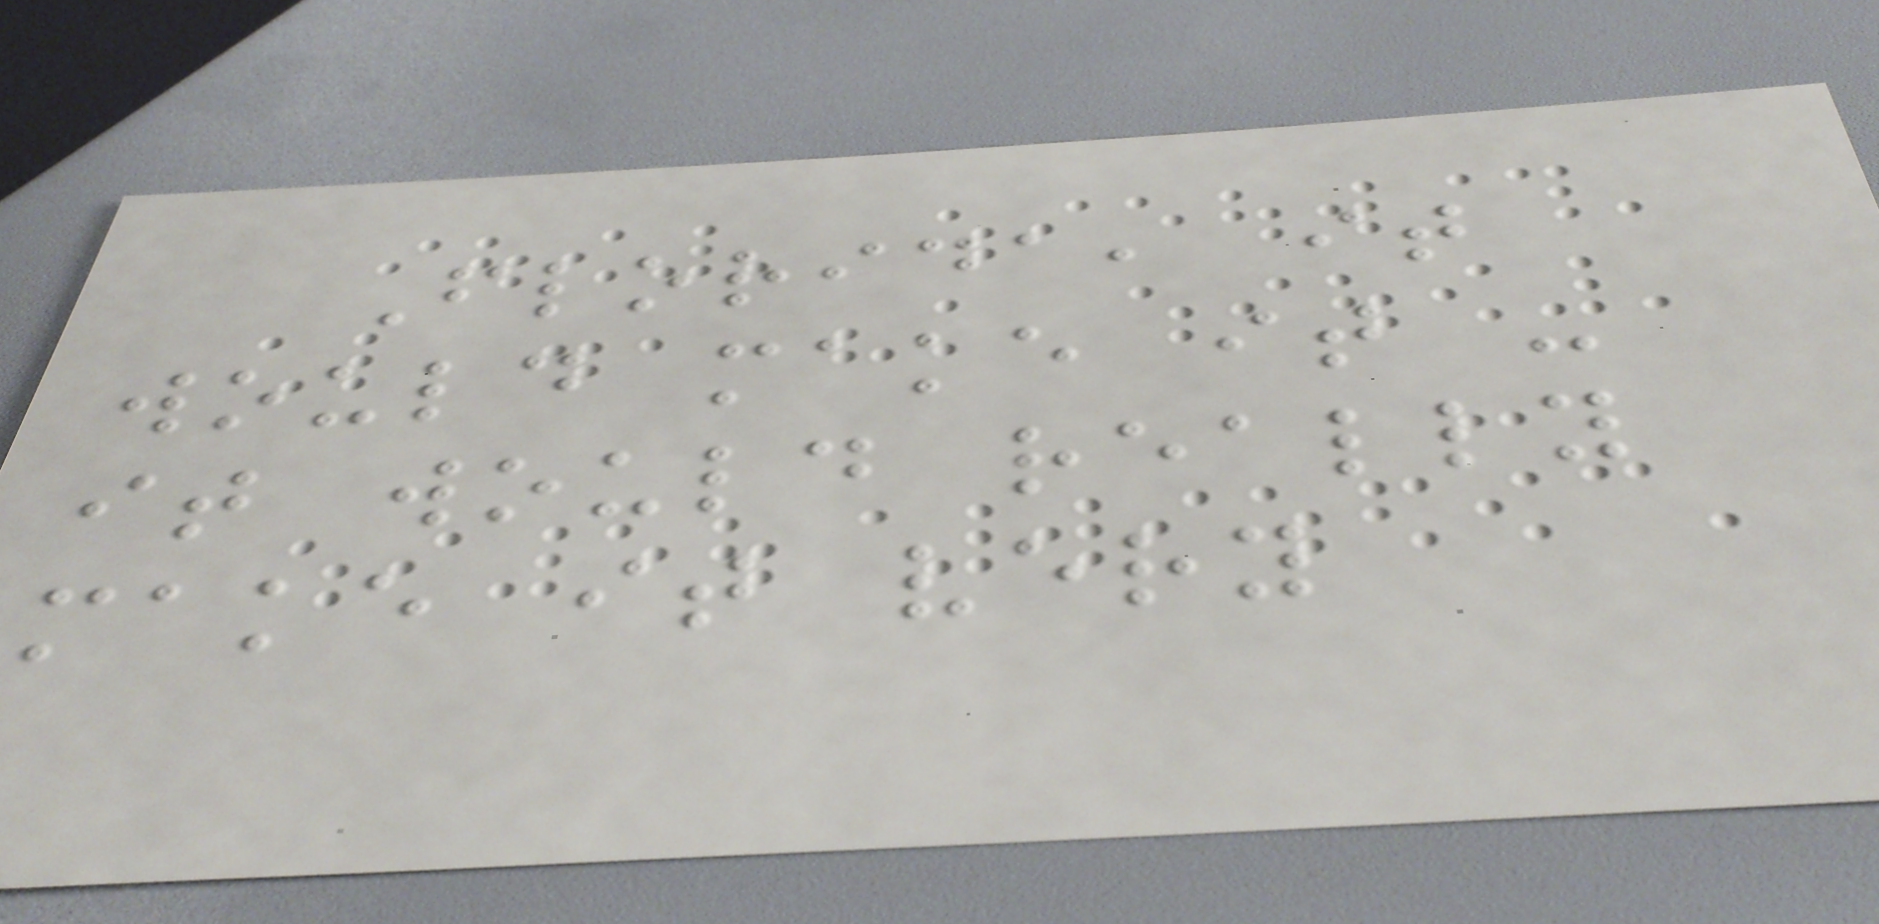Florida, it
would make it -
it would really
make it very
